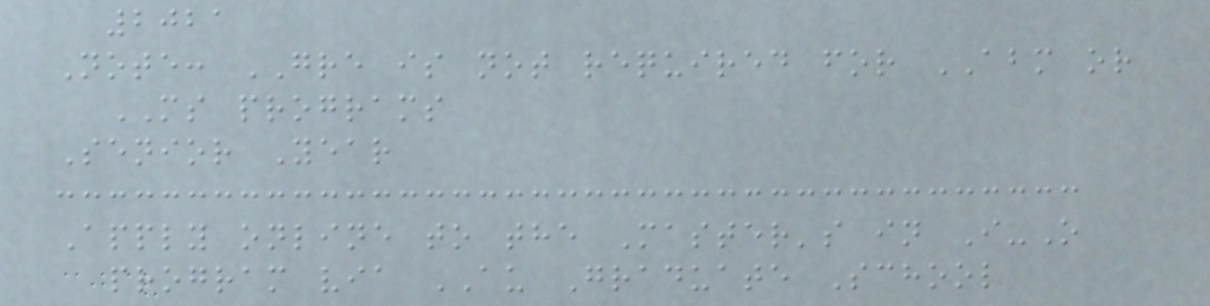2021
Note: GRE is not required for ABM or
MS programs
Senior Year
Apply online to the Master's in I-O
program via AU Graduate School
